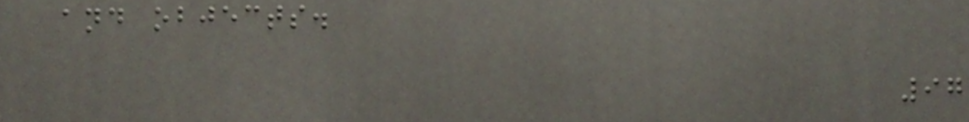and objects.
97
